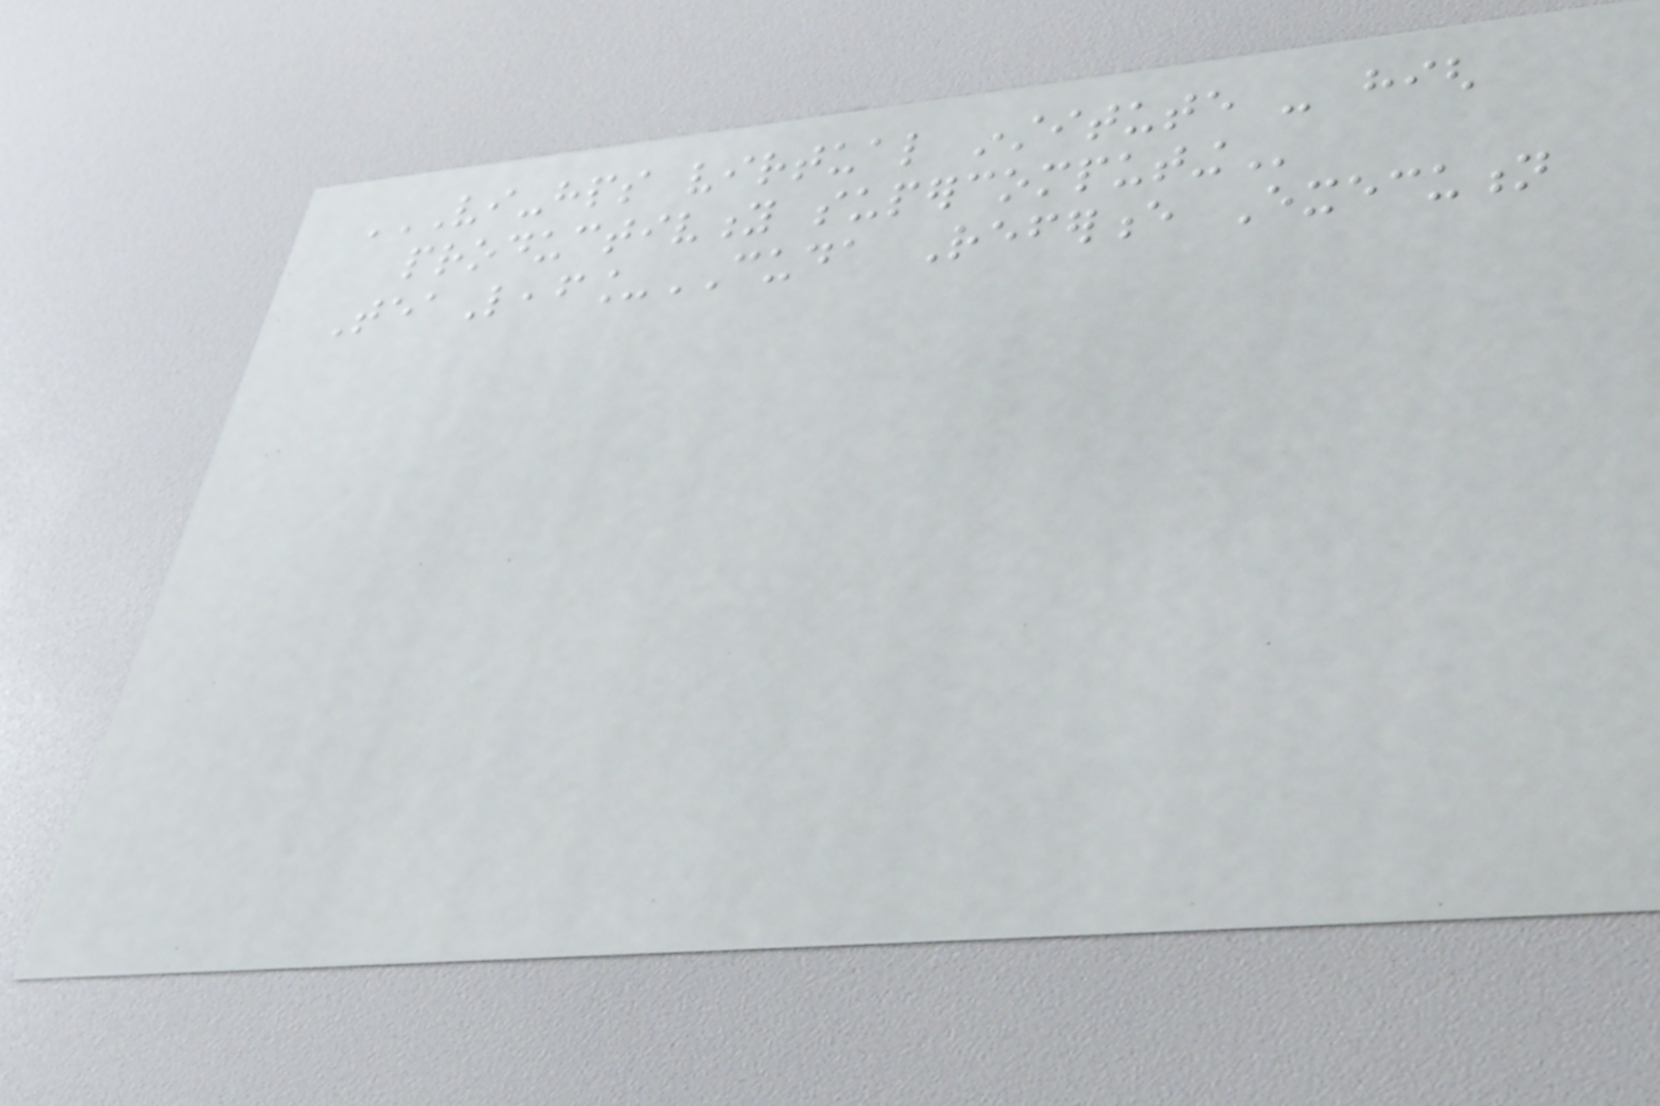VI-HPS VIRTUAL INSTITUTE - HIGH
PRODUCTIVITY SUPERCOMPUTING
TeaLeaf_CUDA Reference Execution
